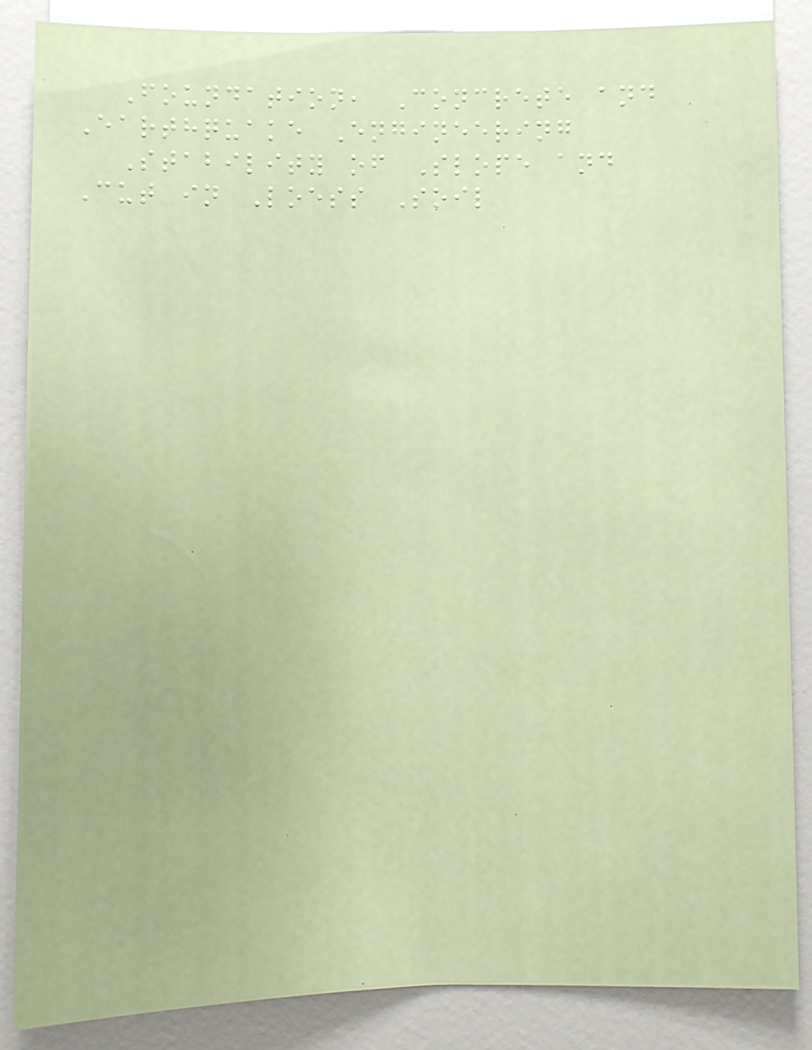Foundation, Concrete and
Earthquake Engineering
Stability of Slope and
Cut in Loess Soil
